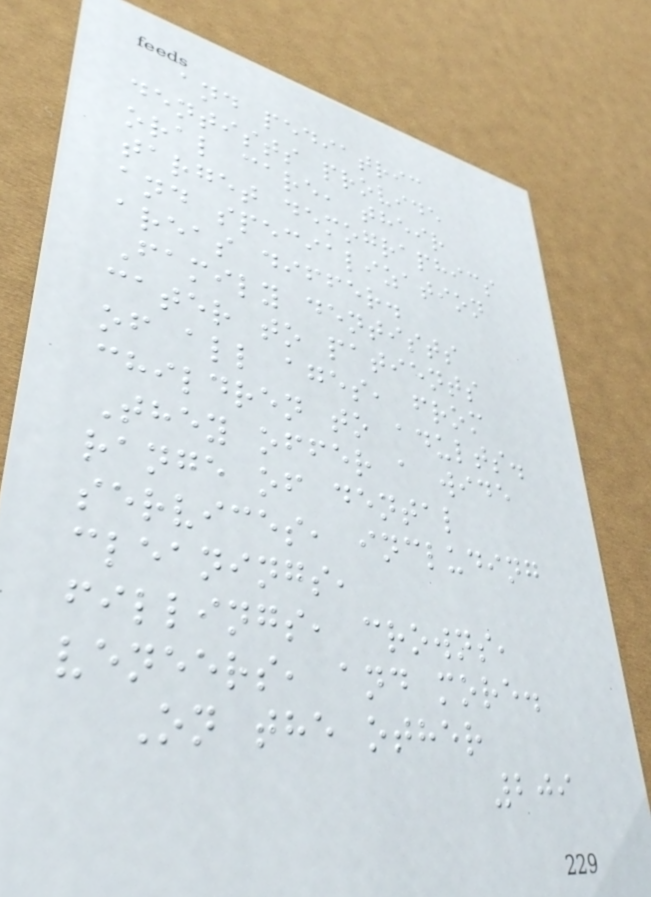and pediatric
dentists provide
oral care, their
target demographics
and specialization
areas differ.
Family dentists
cater to patients
of all ages, from
children to adults.
They offer a wide
range of dental
services, including
cleanings,
fillings, crowns,
veneers, and more.
On the other
209
